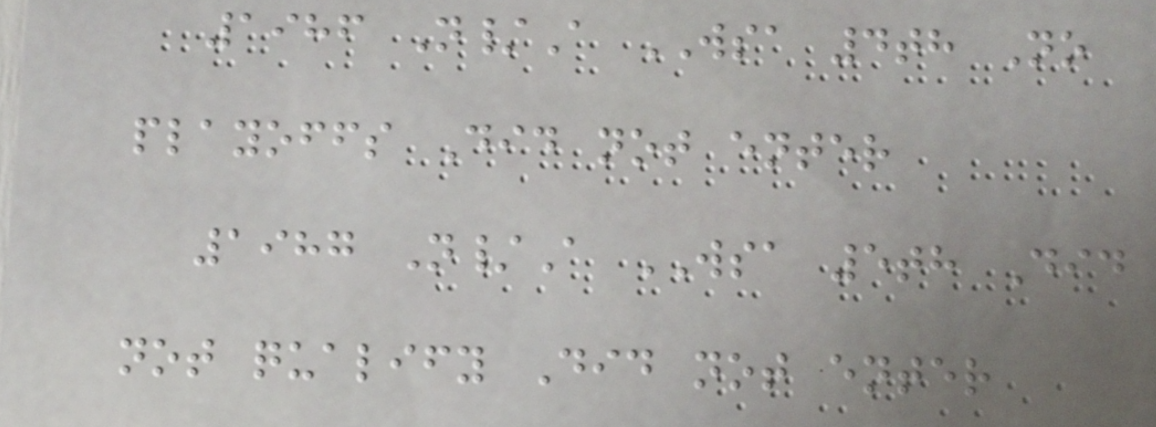1986 N/A WSA 4th No
playoffs Did not enter
1987 N/A WSA 5th Did
not qualify Did not enter
